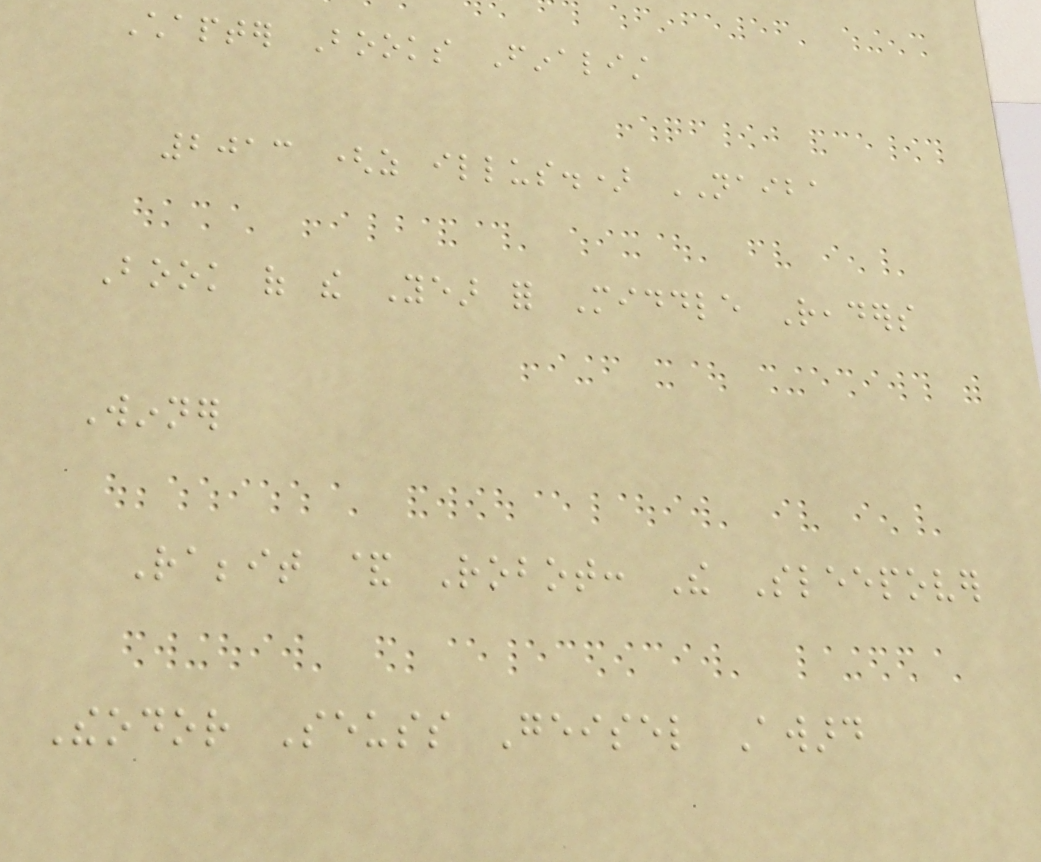Chapter Books Finalist
2013 (as illus.) NAIBA
Book of the Year for Middle Readers
Winner
Rabbit & Robot: The Sleepover
Theodor Seuss Geisel Award
